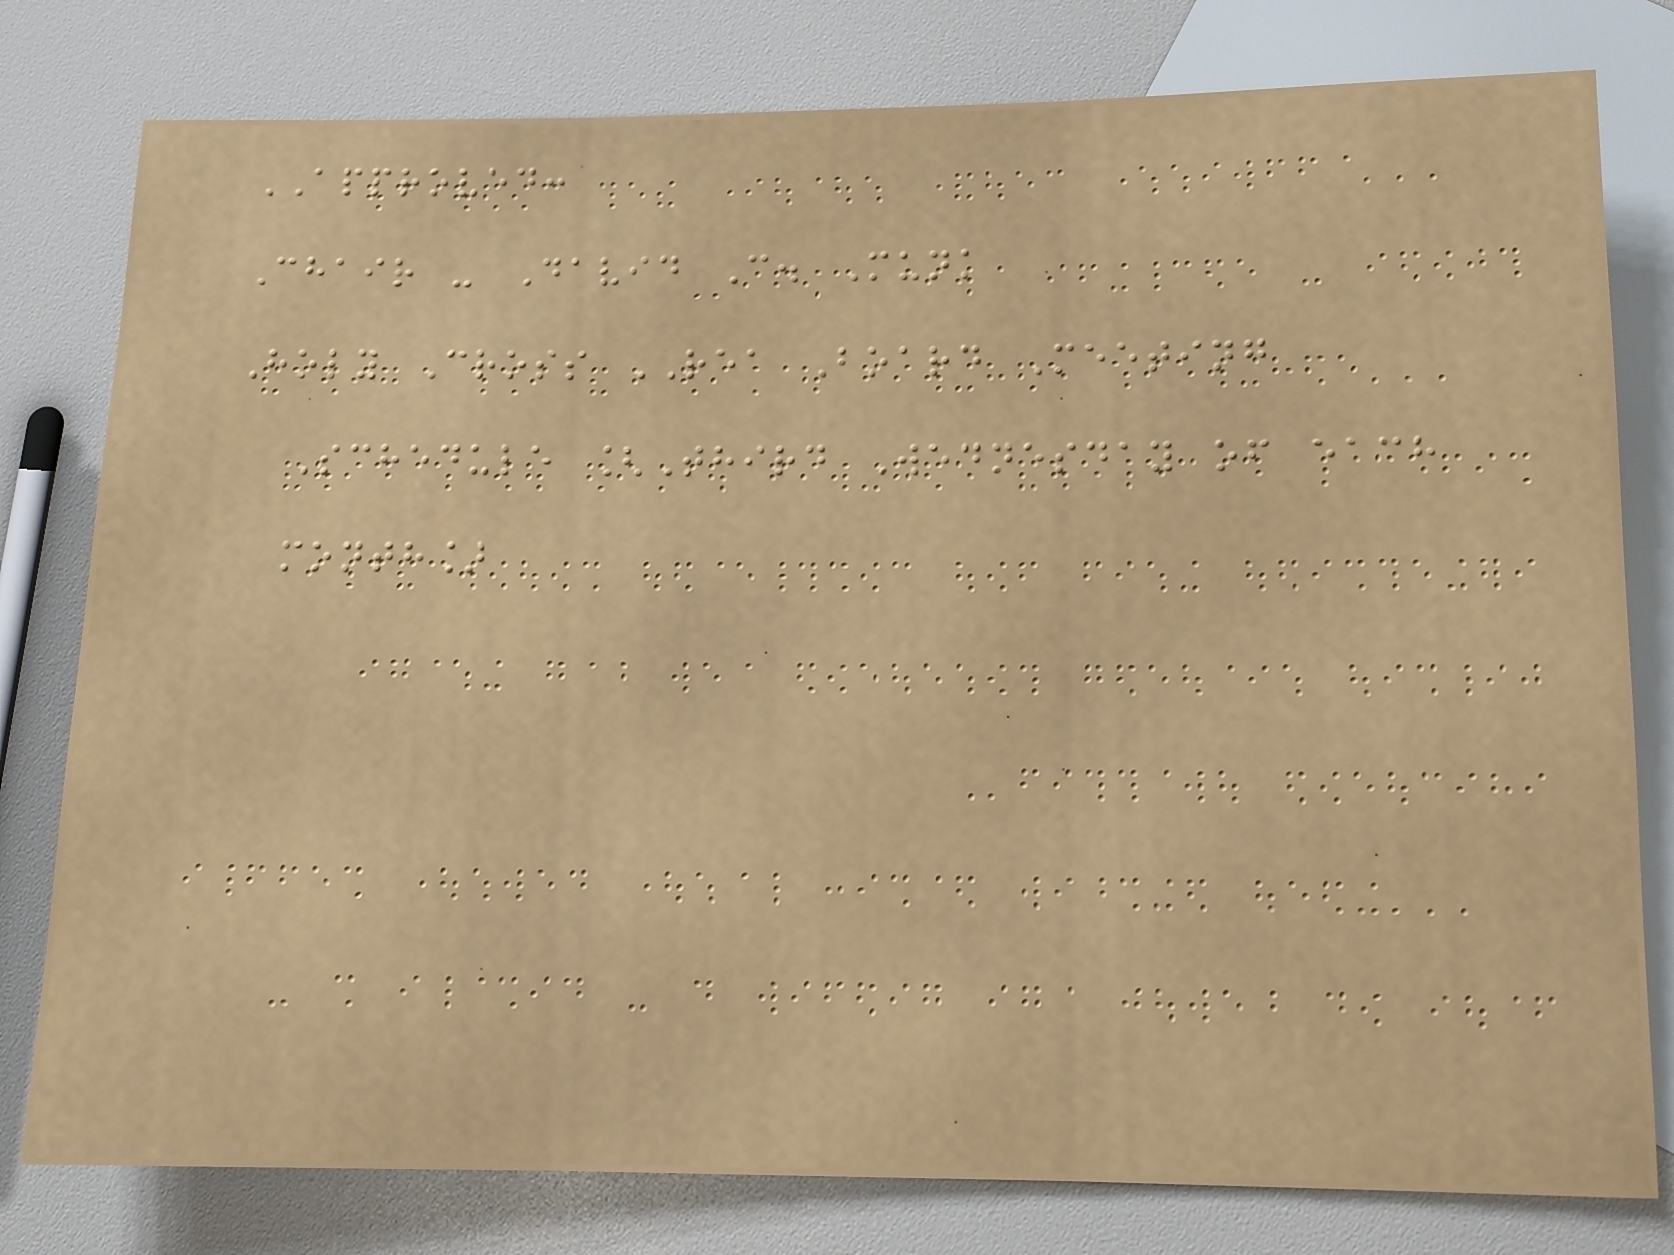APPROVED:
Chair - David C. Munk
Holy Cross REA Board Meeting
Schedule [Third Wednesday of each
month]
